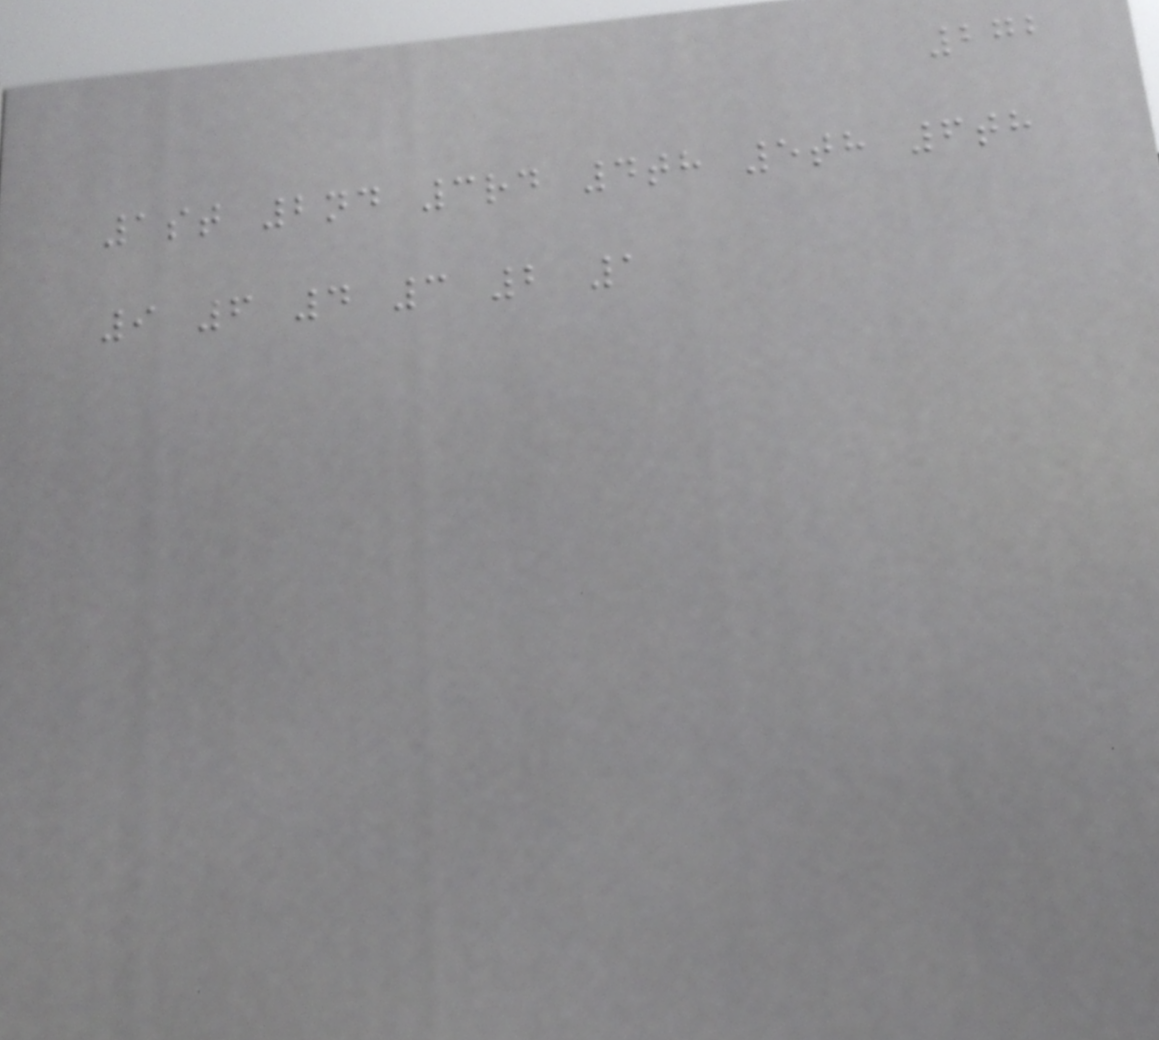272
1st 2nd 3rd 4th 5th 6th
9 6 4 3 2 1
